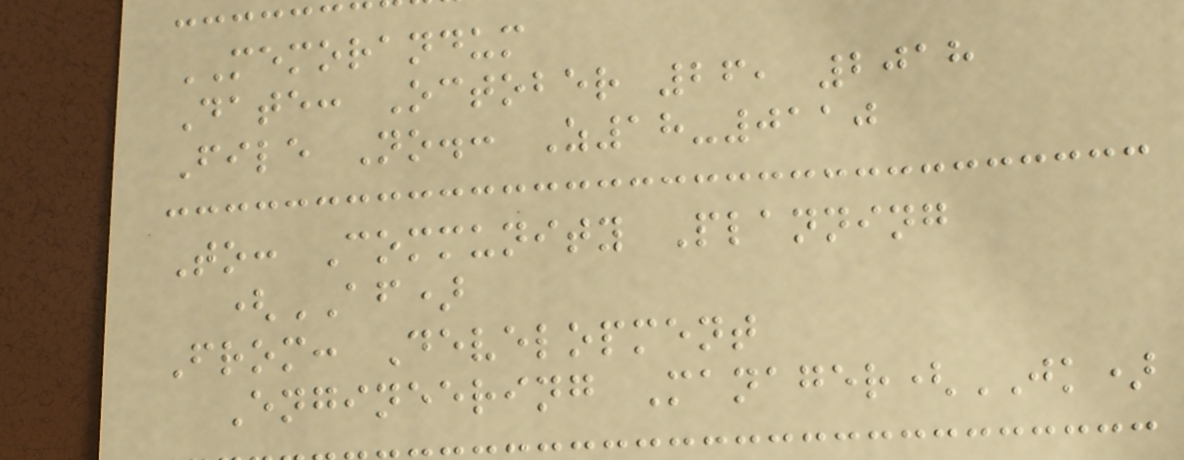MEMORANDUM
Date: October 26, 2018
File No.: Z18-0110
To: Community Planning
(AF)
From: Development
Engineering Manager(JK)
